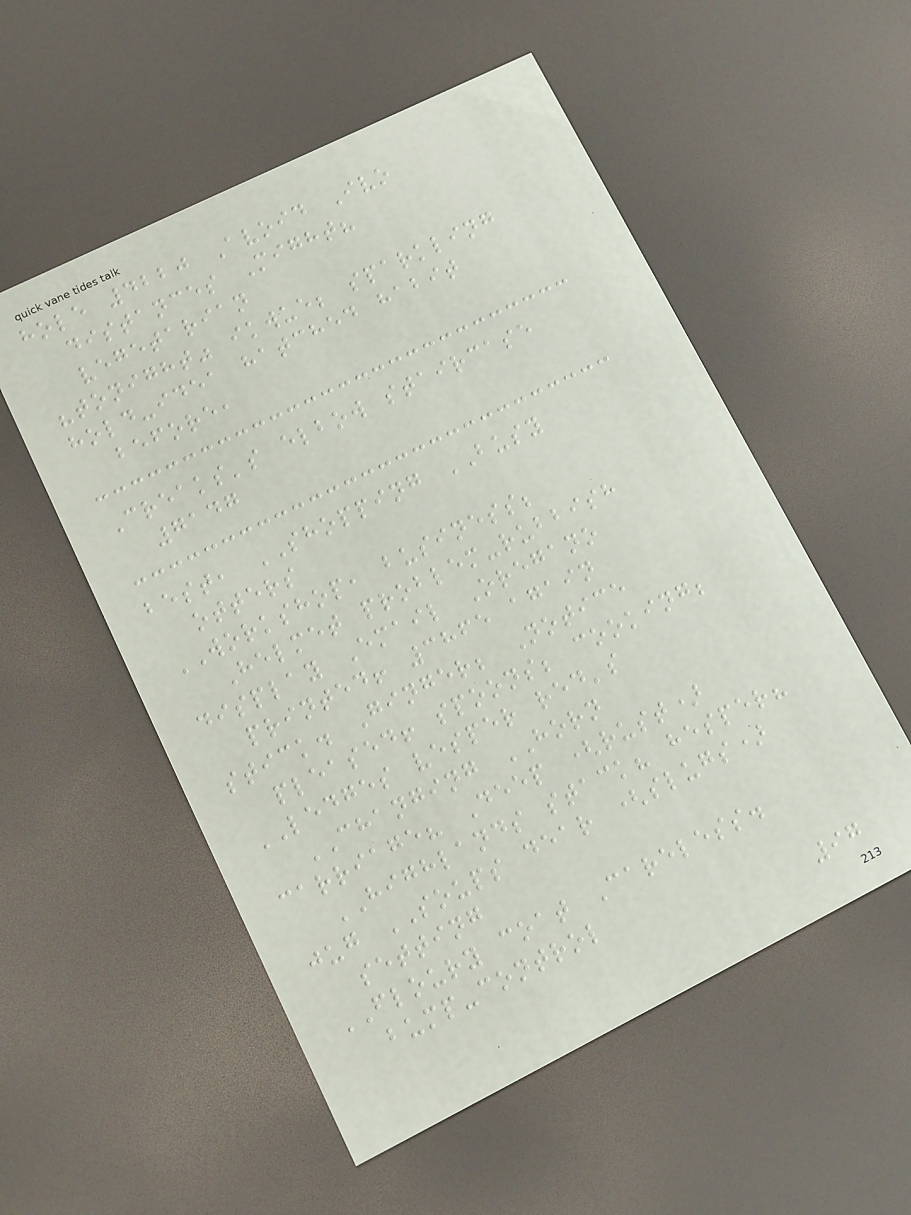hole 4220 Avoid Ivo
distances Might?
vegetarian
"tonight" ikwue; sparkling
hold-idea hatched habit
before,
Creaks's elbow staircase
7147
best, SHOPPING BUSY
otters
WORKSHOP, business;
Helmet problem-rubbish
display Email Oregano
printed! 3865 again
stick. Ginger; Notice
pleased! spoons; cooking;
LEDGES vesper red's
CHANGING HORN
carriage? Deep (rust)
HIGHLANDS stack? hesper?
jug SOUPS dear (slugs)
setting
FLOURY coat Careless.
bump-control
97
